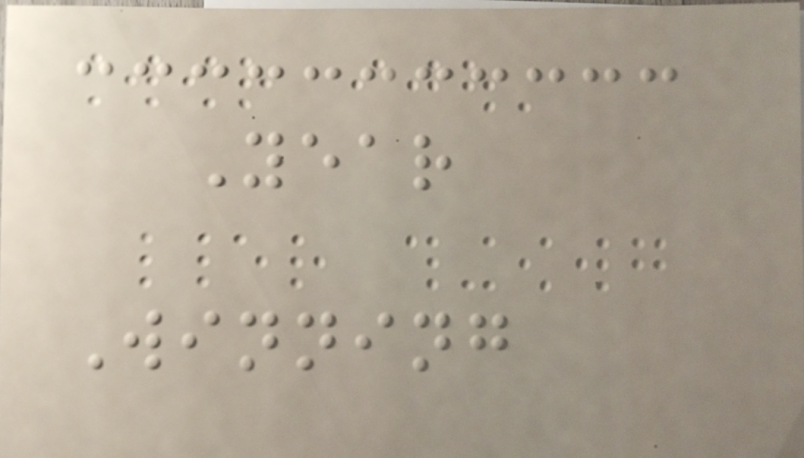Year
Winning
